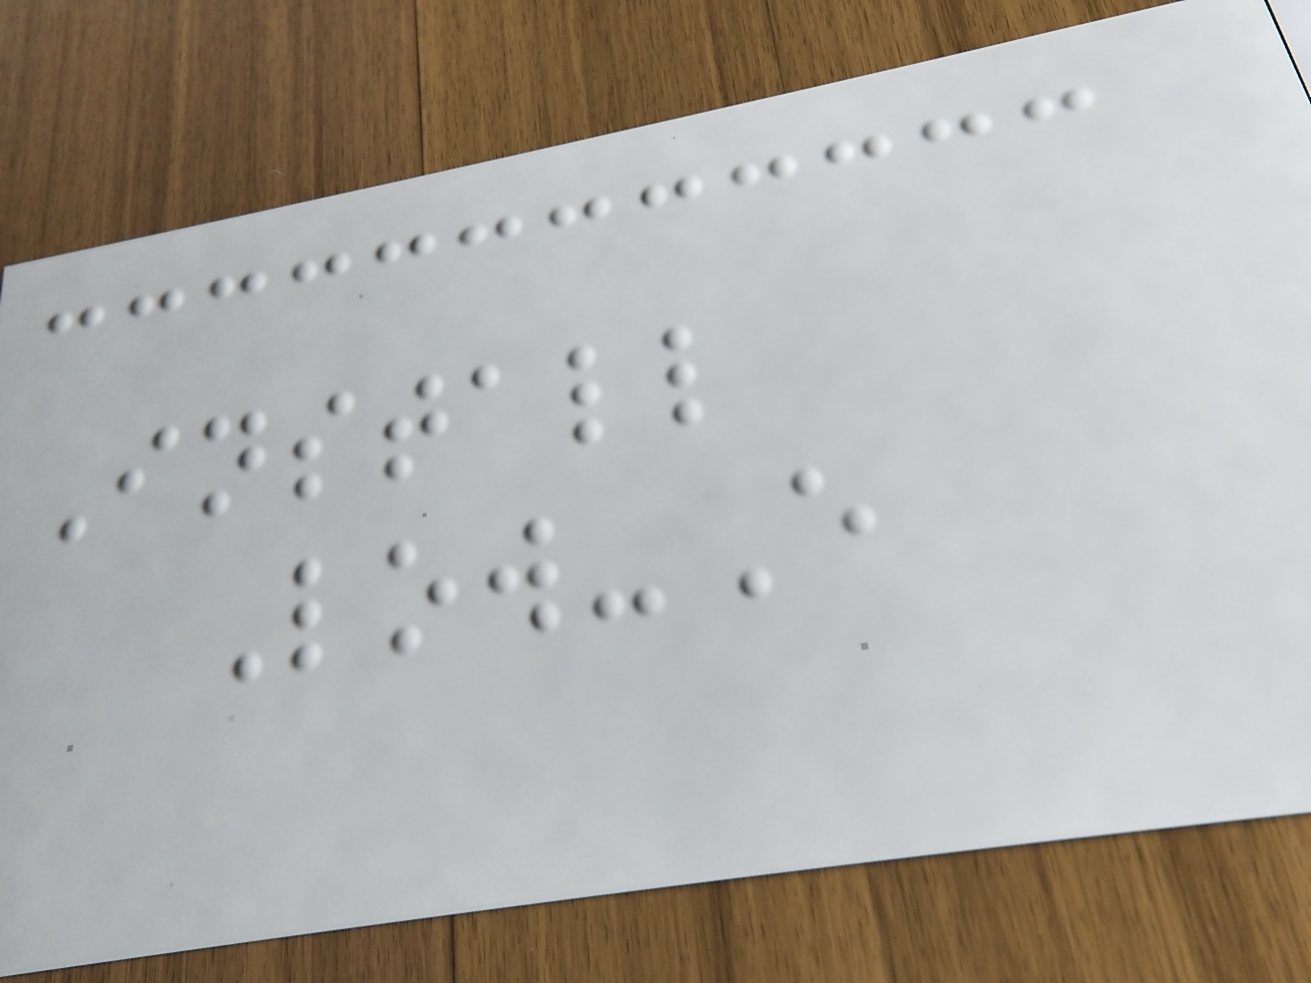Install
Low-E
